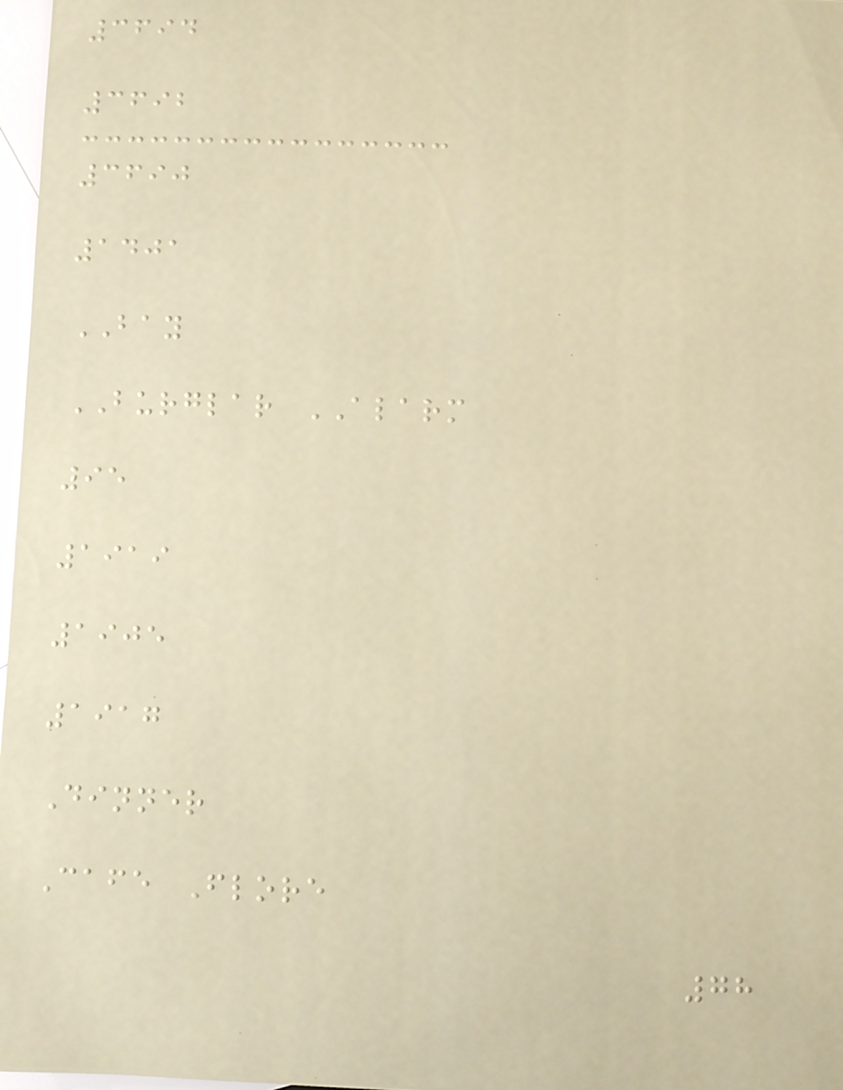3694
3692
3690
1401
BAY
BURGLAR ALARM
95
1919
1905
1917
Dinner
Cafe Flore
78
